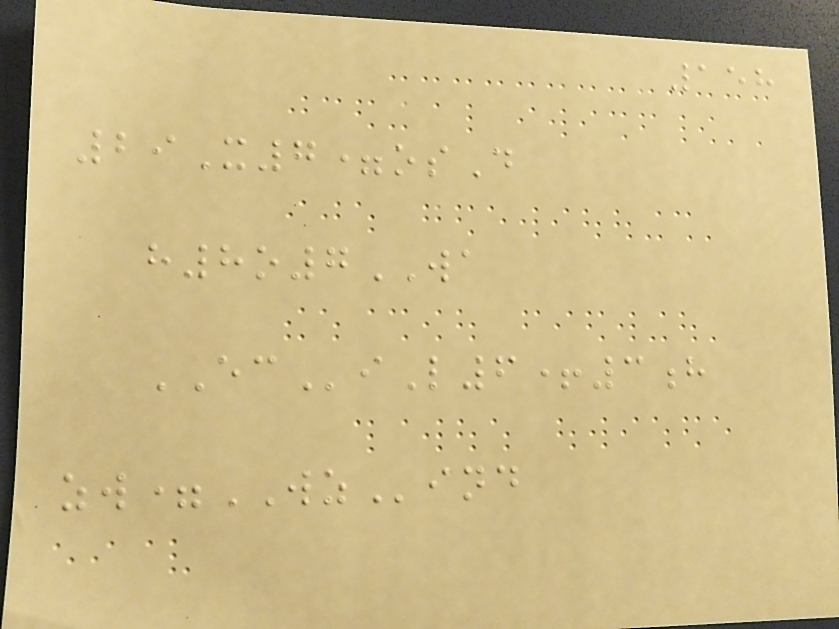158
29X7=osD
h8o7WA
ECiL6+3h
zw=WZind
